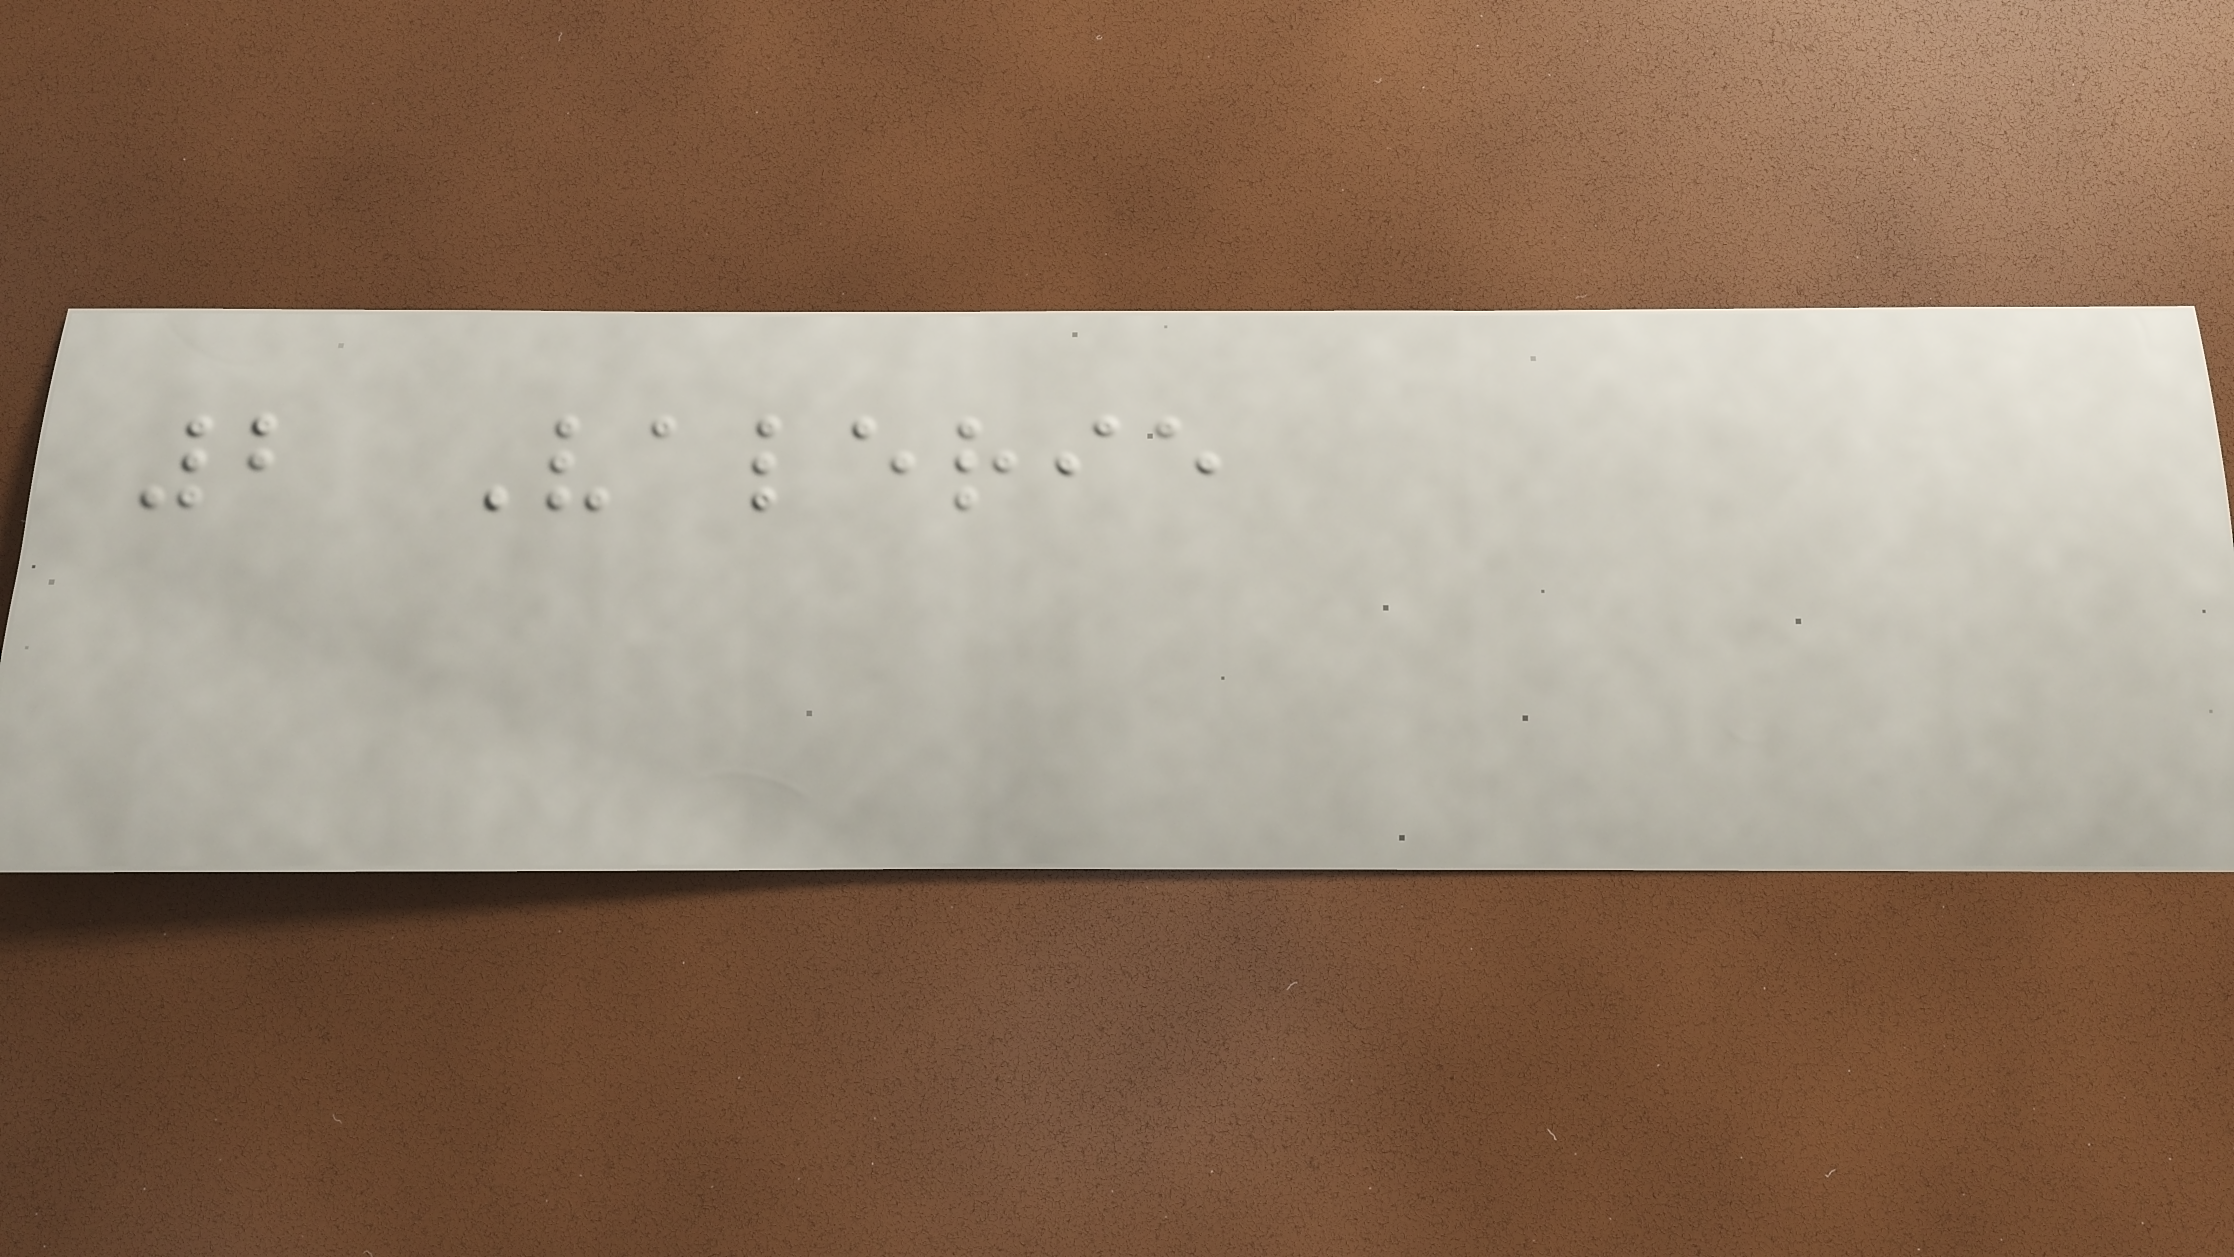2 Valerie
